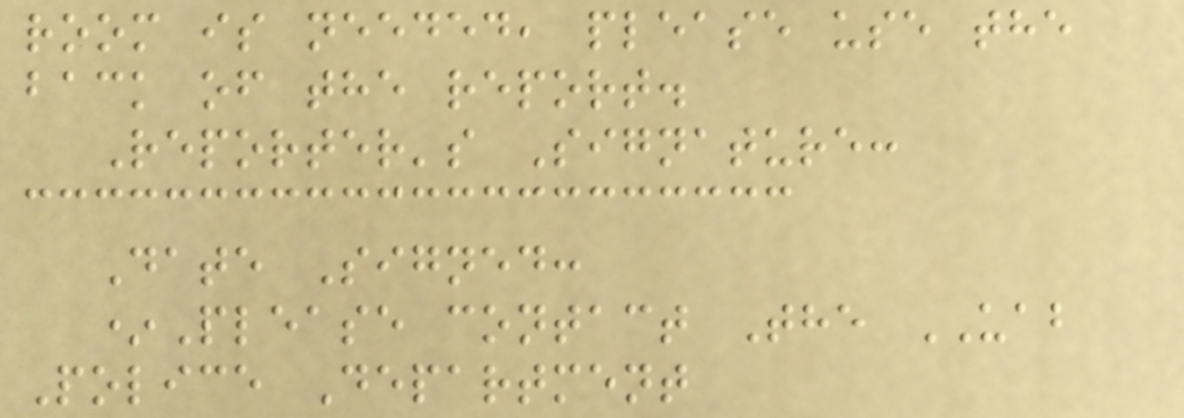room is needed, please use the
back of the report.
Reporter's Signature:
Date Signed:
*Please contact The UAB
Police Department
